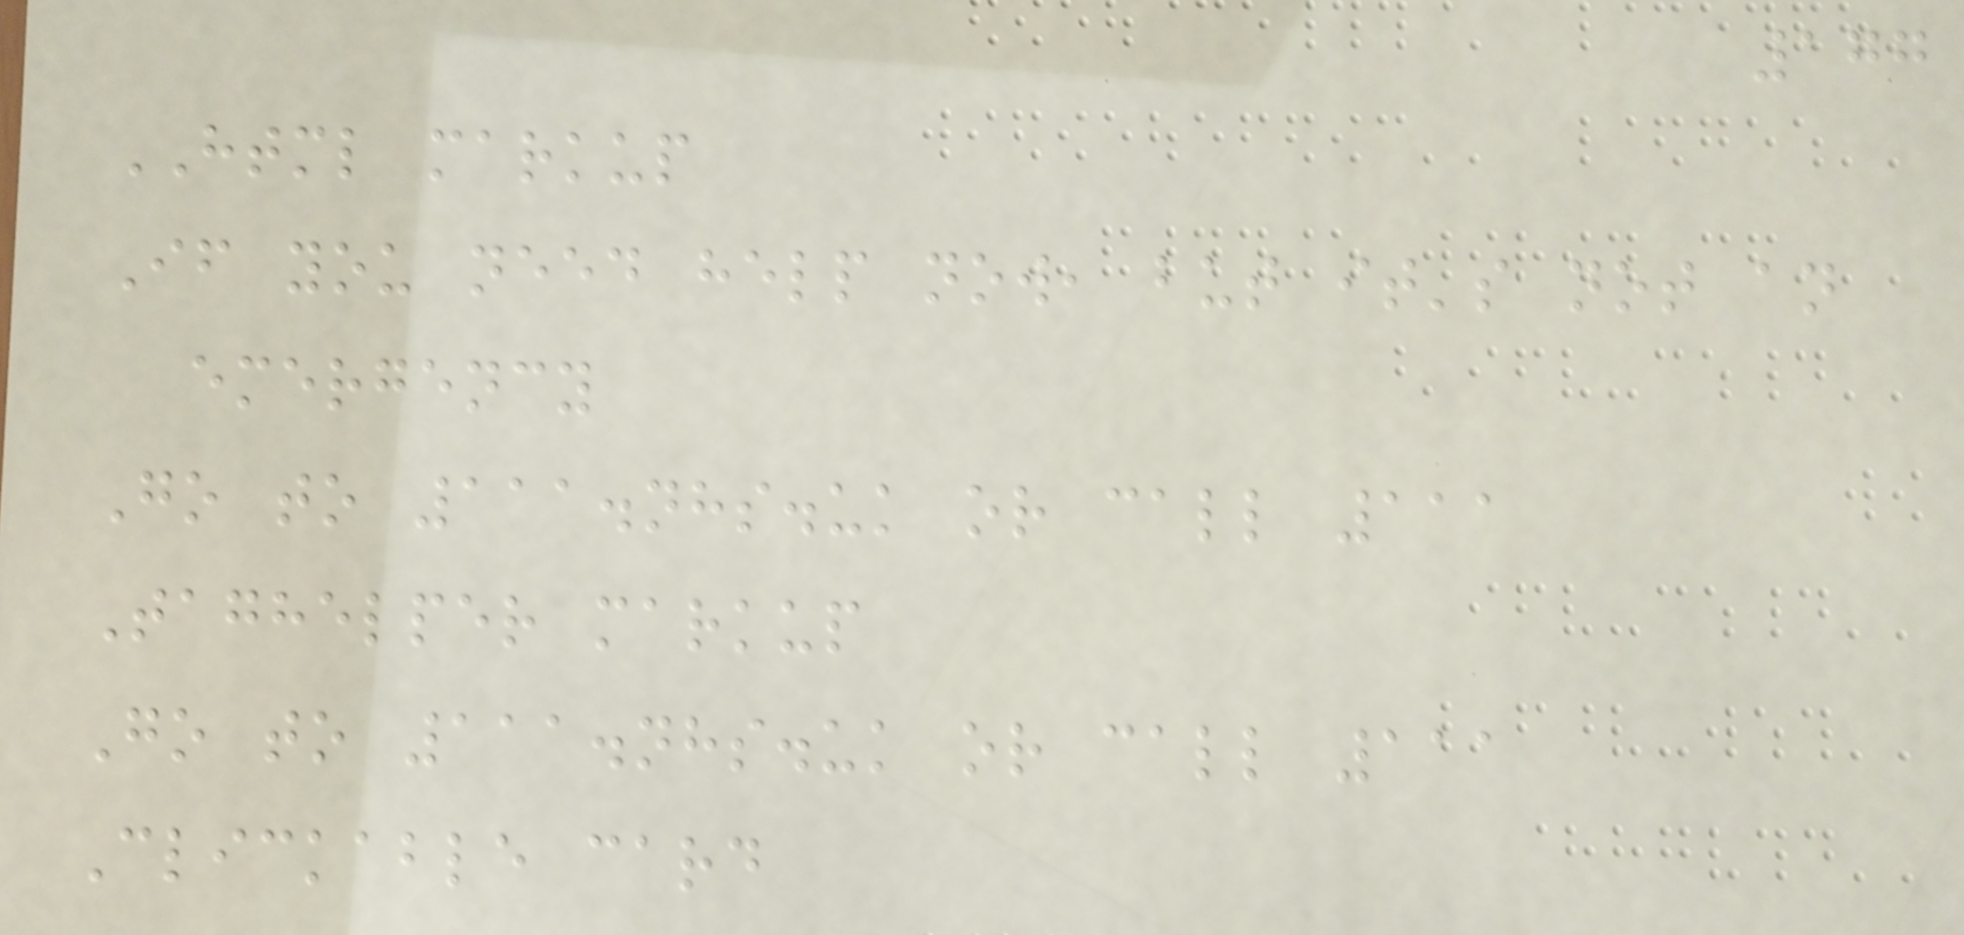177
HTML markup
If you need help now, but it's not an
emergency
Go to 111.nhs.uk or call 111
Taghelper markup
Go to 111.nhs.uk or call 111
Clickable card
